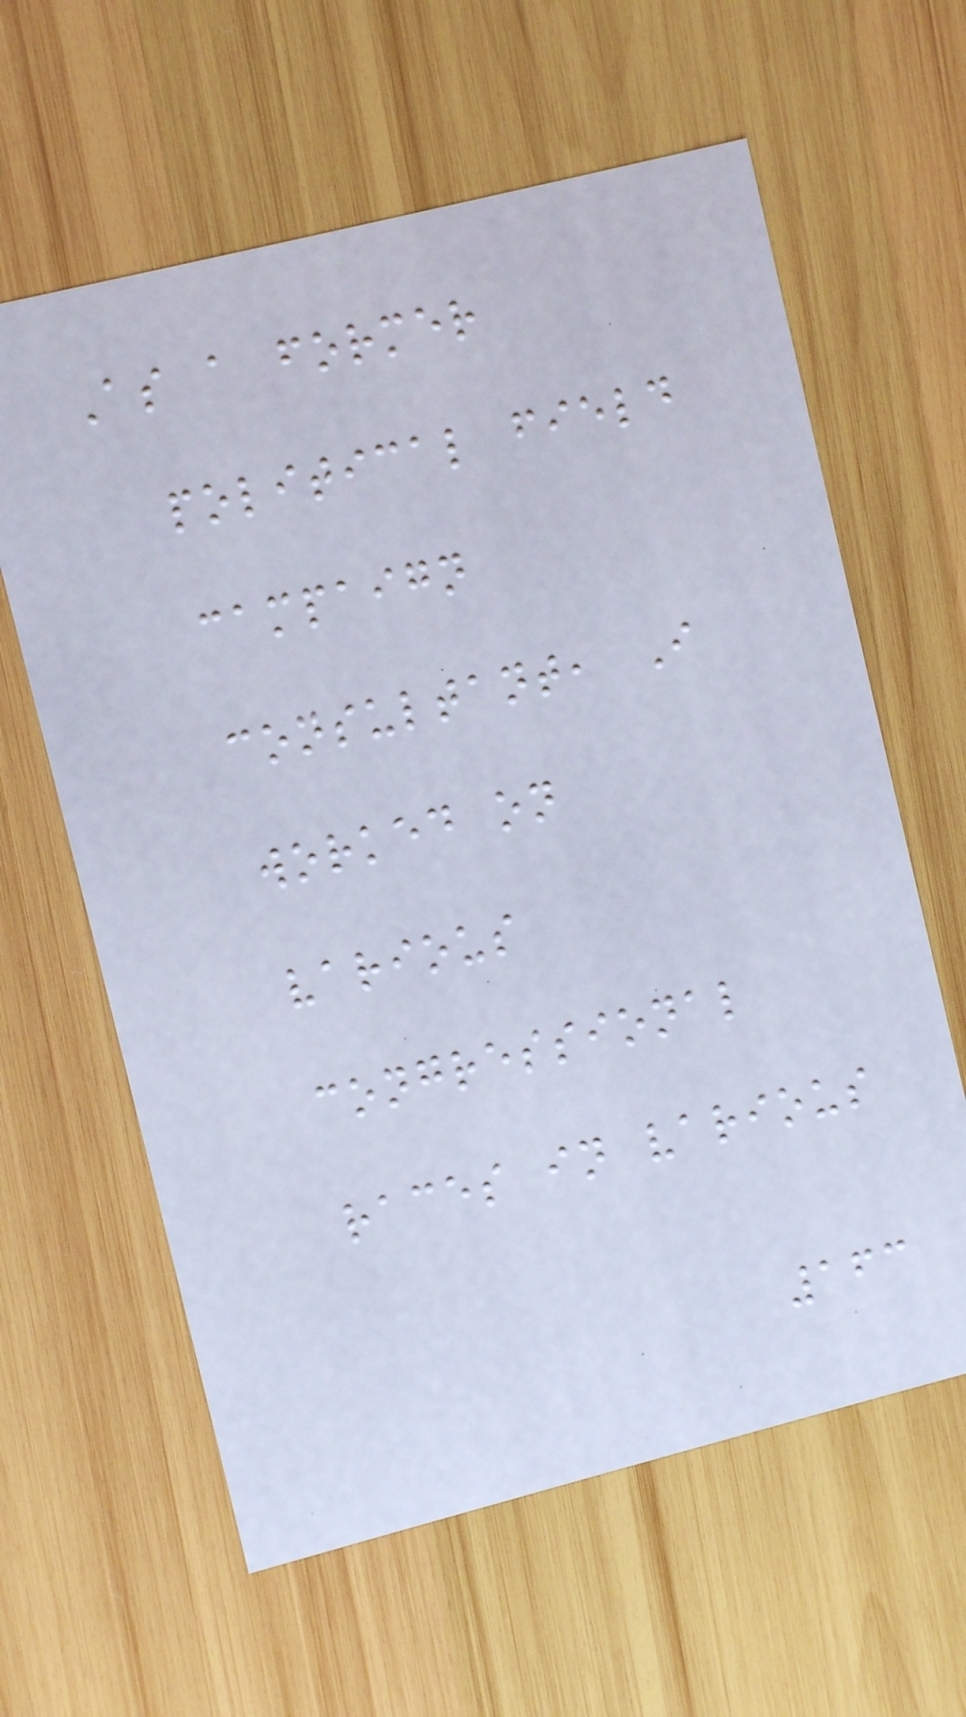As a former
political field
campaign
consultant, I
worked on
various
congressional
races in various
163
